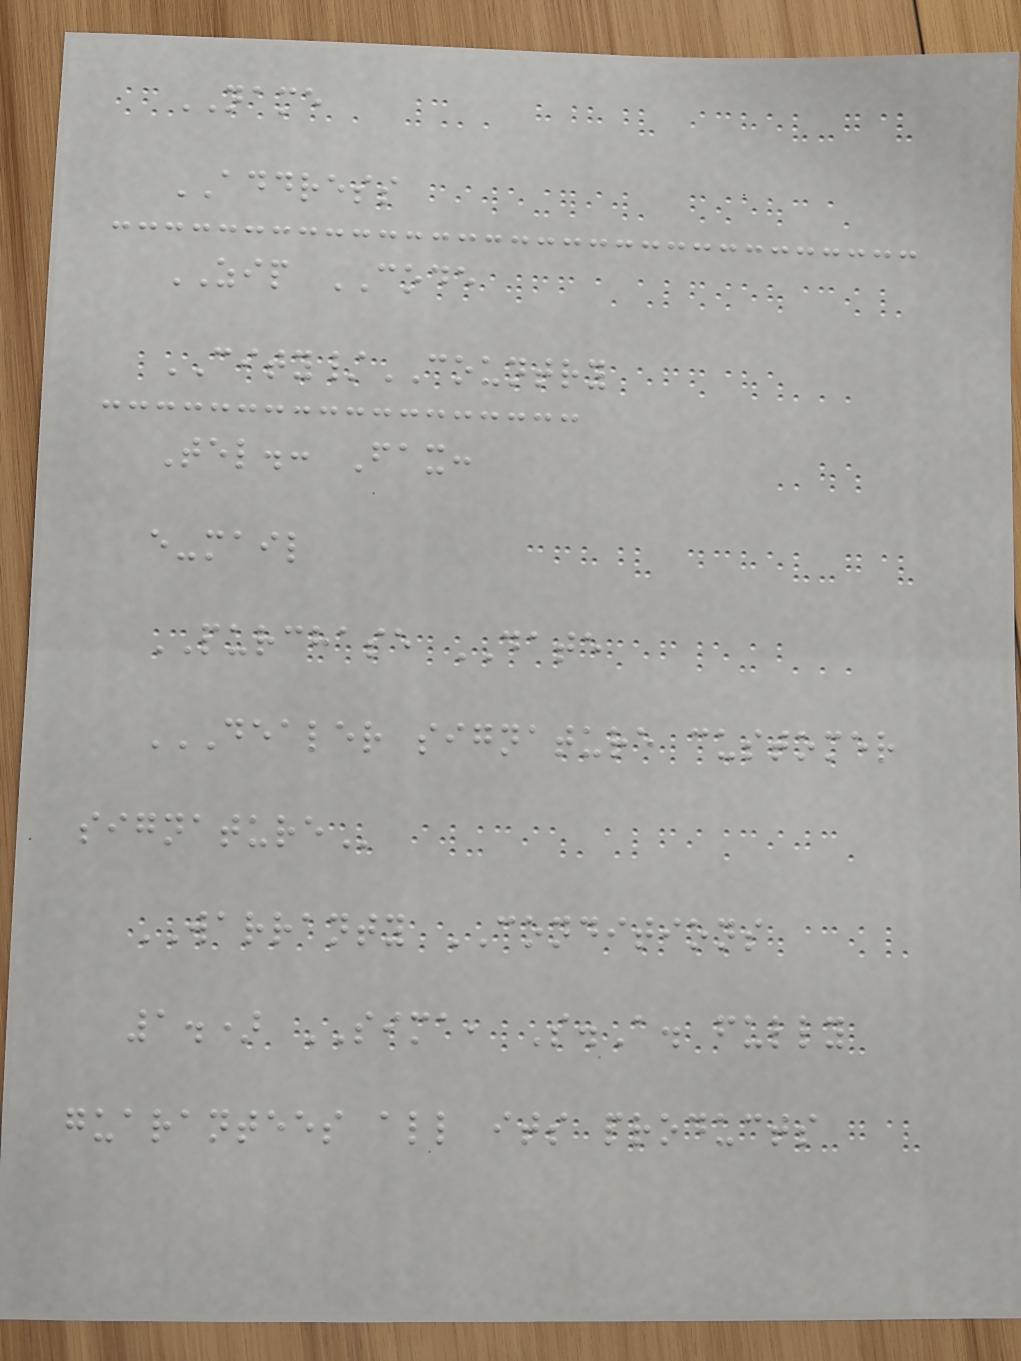NAME
ADDRESS
ZIP CODE
CITY/COUNTRY
Tel.: Fax:
e-mail
PURCHASE DATE
DEALER SIGNATURE CUSTOMER
SIGNATURE
WARRANTY CONDITIONS
1.) SIMA, S.A. fully
guarantees all its products
